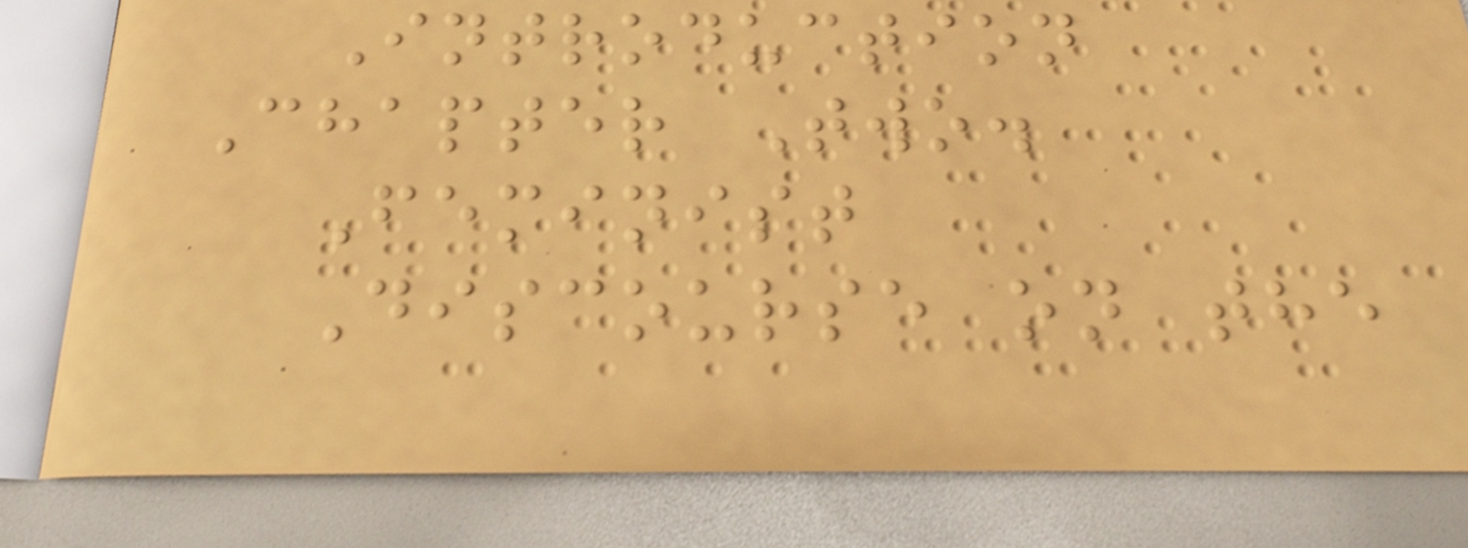Introduction
Chapter Two.
Feminist
Discourse on the
